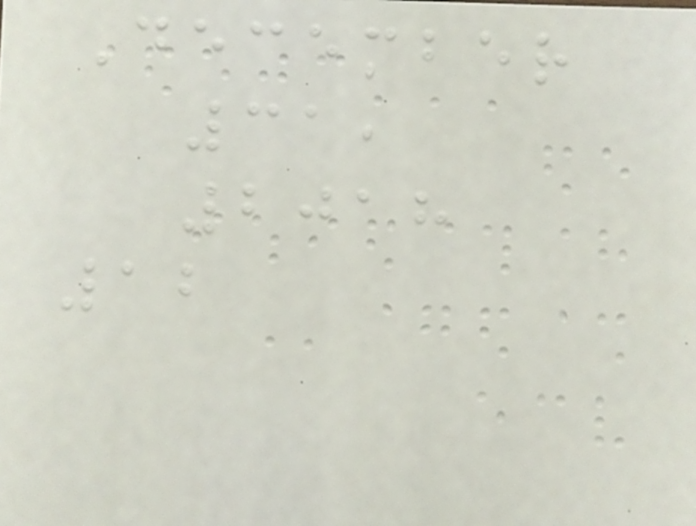December
31,
2018
12
